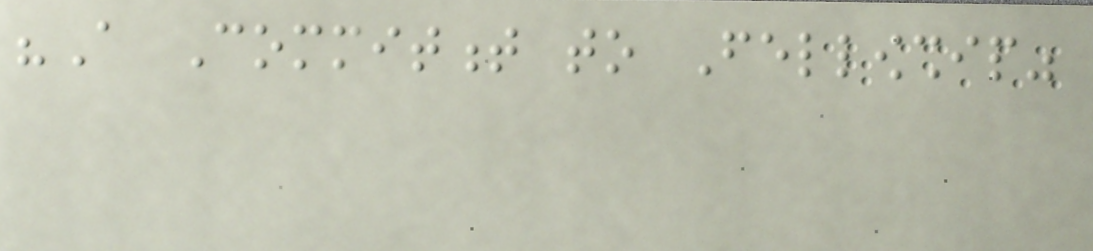"A Commitment to Fellowship"
